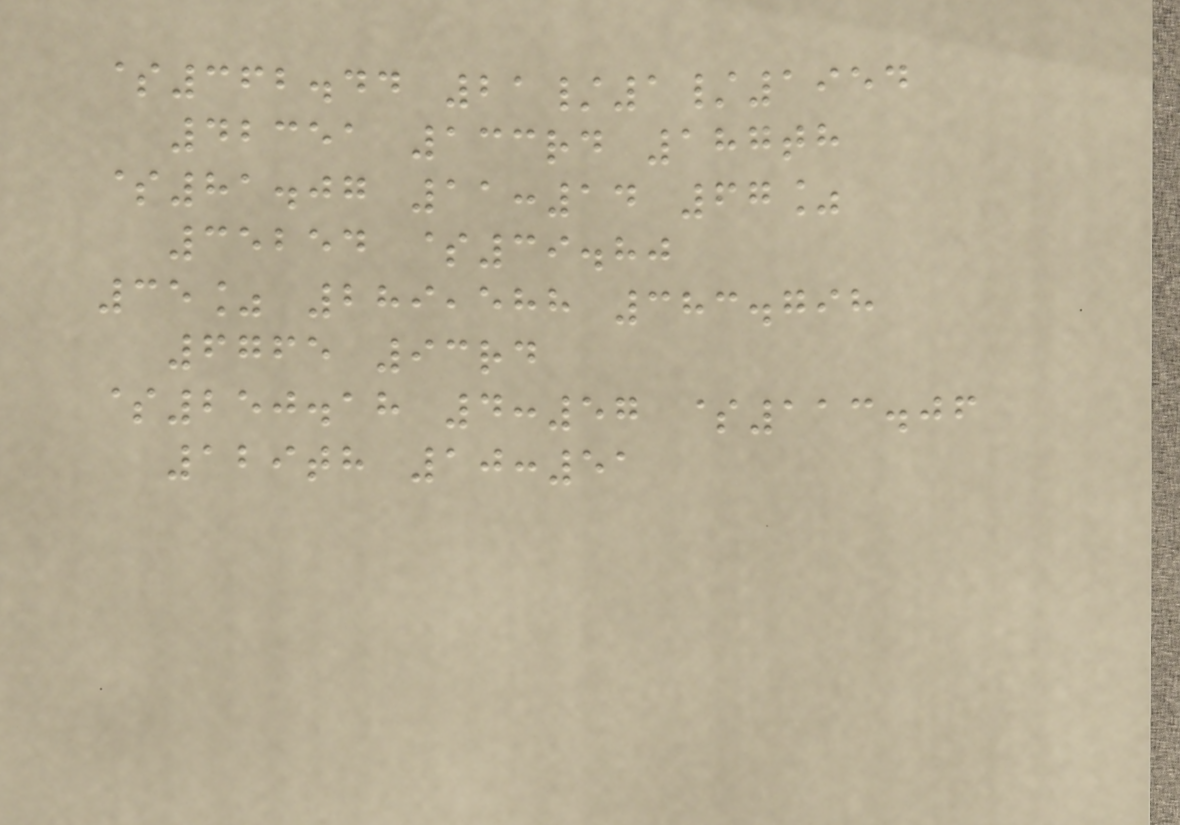$362.44 21/1/1954
42351 133rd 187th
$81.07 11:14 67%
35254 $39.80
35% 289,588 383.798
6765 93rd
$250.18 4:57 $113.06
129th 10:51
